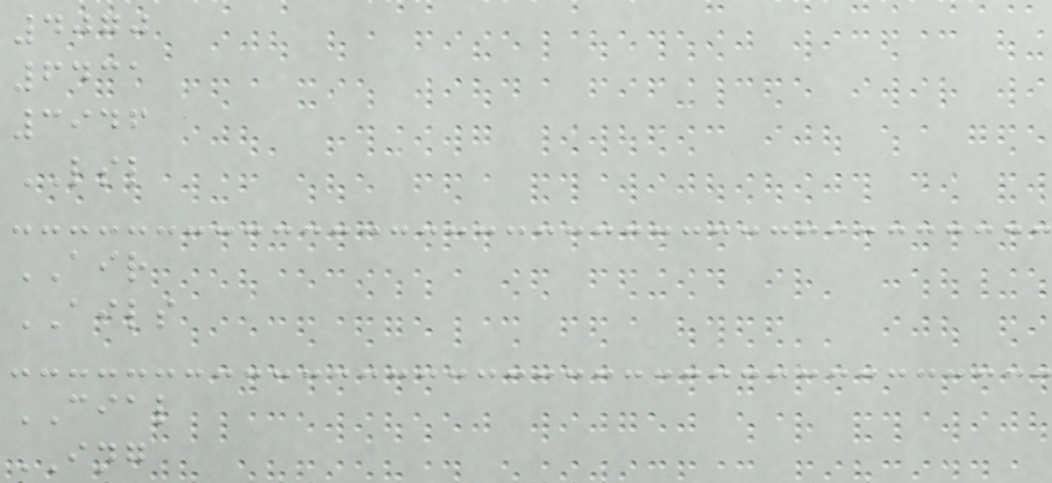4070
6431
3946
LSL
AIR
AILS
CIAL
ING
